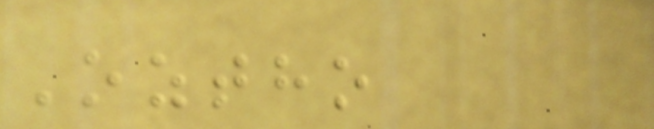Oztho
